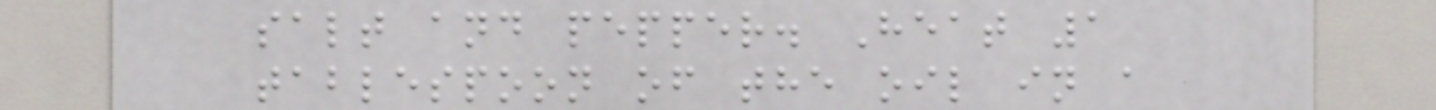salt and pepper. Heat 1
tablespoon of the oil in a
